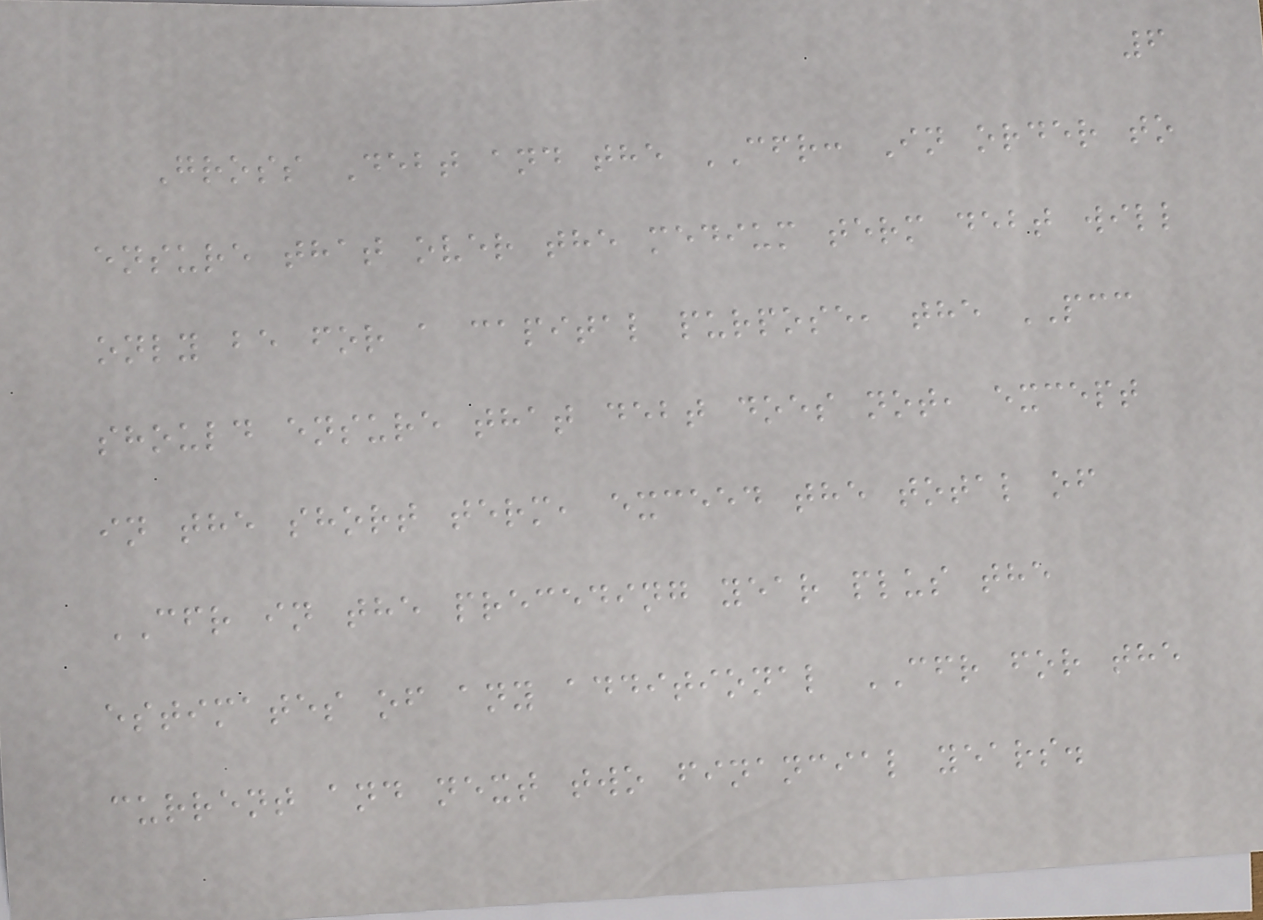6
Gross Debt and the CFR: In order to
ensure that over the medium term debt will
only be for a capital purpose, the PCC
should ensure that debt does not, except
in the short term, exceed the total of
CFR in the preceding year plus the
estimates of any additional CFR for the
current and next two financial years.
